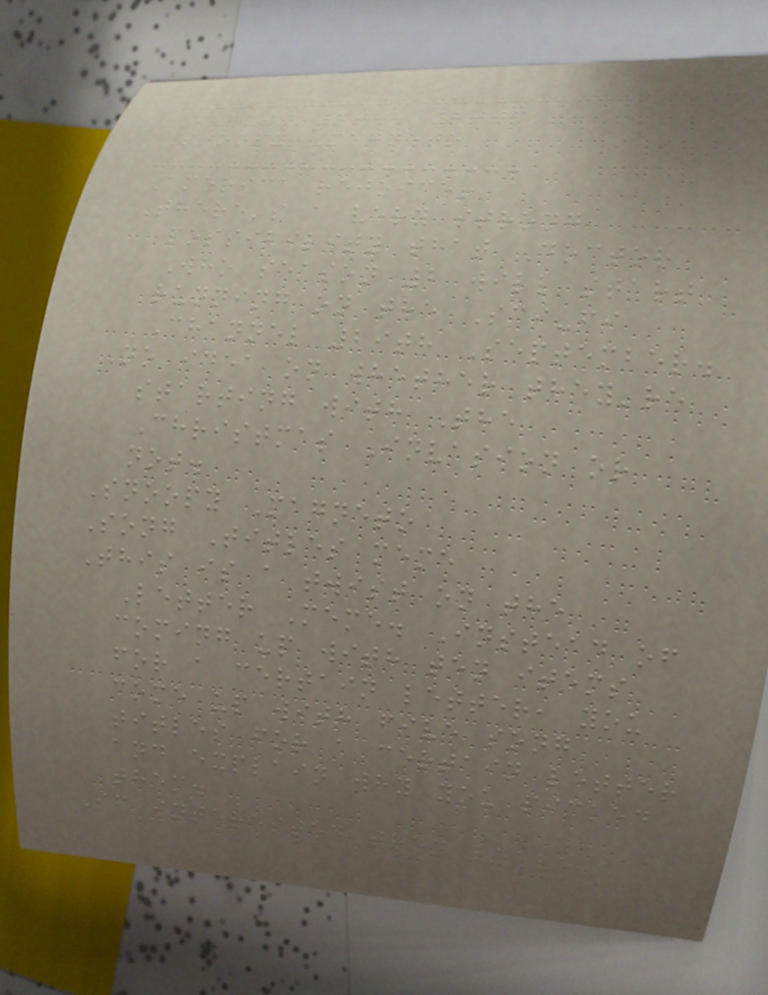August 6th, 2006
Snoopy Magneto
America rejoice!
There's a very strong
possibility that Doctor
Who season 2 will start
running on the Sci-fi
Channel 29th September.
No idea on whether they're
starting with The
Christmas Invasion or
not.
Snoopy Magneto
Song Titles meme
This is a twist on the
Letter Meme. Instead of
coming up with ten items
for a certain letter, you
come up with five song
titles for a certain letter
and explain why you picked
them.
If interested then leave a
